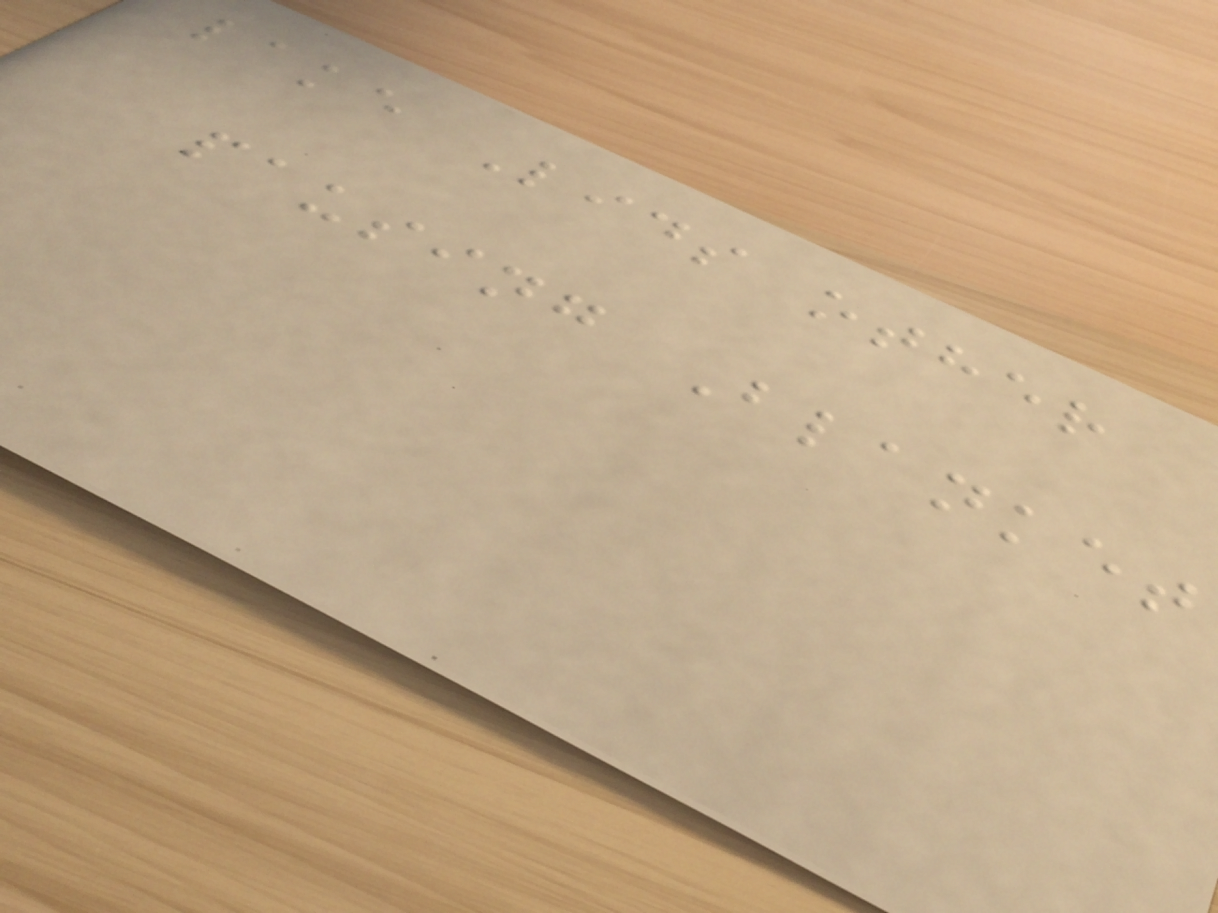lake Lids other
pausing Blanket
